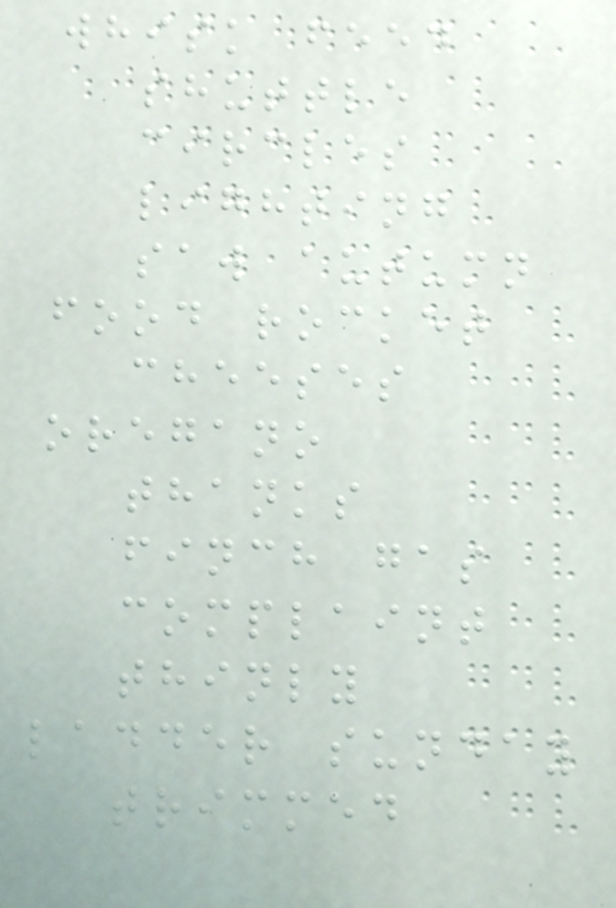whisk feed
shuttle
circles
lighting
saw autumn
food rocket
cheeses
oregano
thanks
finch gas
complaint
thinly
ladder sunday
trimmed
